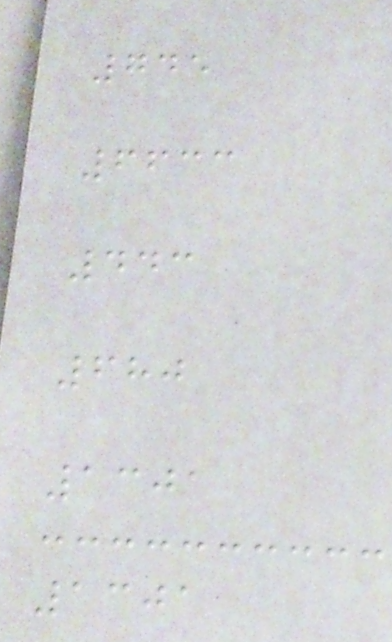745
6633
443
680
1301
1301
